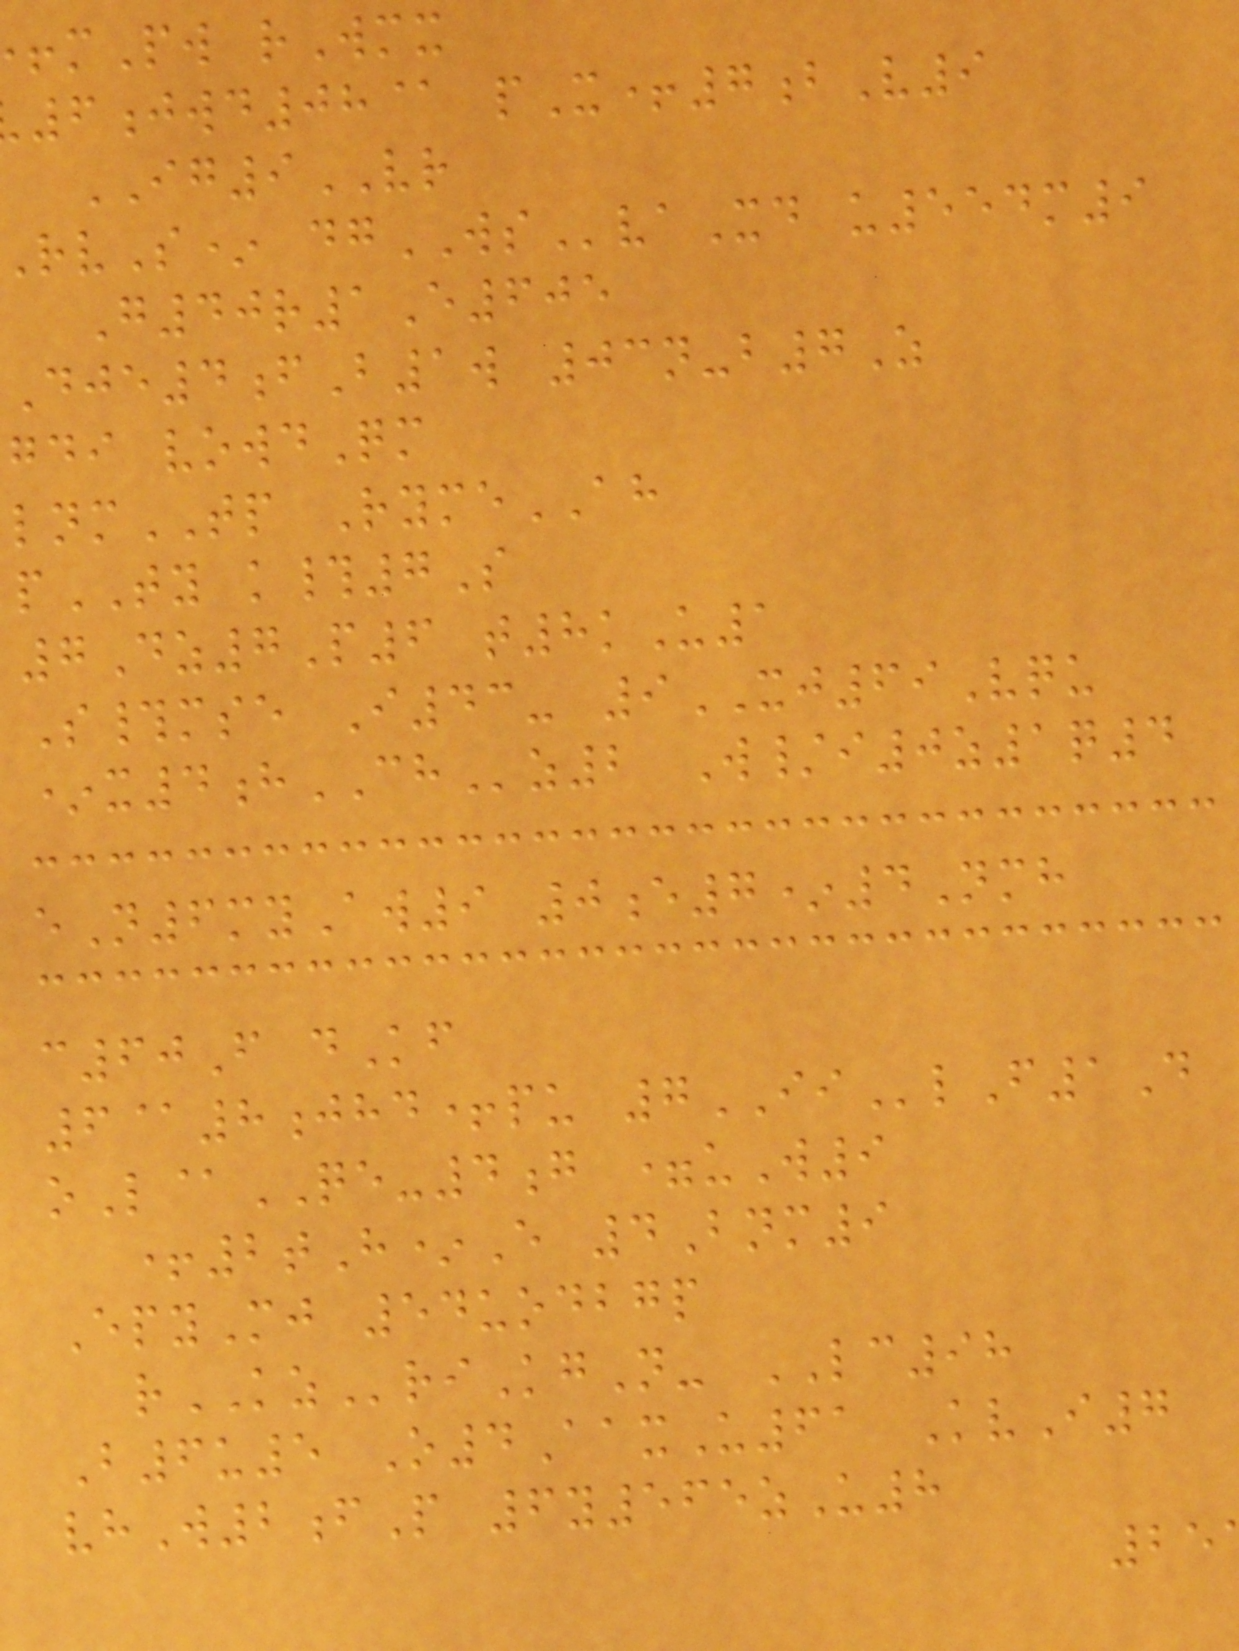mPw rWmx
6jwd08@ pX+7bV9
IG9VR
vS* dgWSvaXd u554m9
G40r1E605
Dje4fB1w 03n-b7Z
gdi vowdQm
lnmTP RymeAH
pTY k#7S
7Dz7P6 t8kU1
S#mse I43- 9XJ69Vqu
*x4hCHz2 W/i0z1q4
eN6myAw9 0e7*4Nmh
c60F dKf
6@8jhd+pu 7IIlF1D
oL@QE-4g =uW9
+2tH*E 4Bnm9
EpyMj 54uodbgp
rKZriKgN- LC98
B6u5 O4AaxU61 KvI7
vhW2fP 6y565zU8
